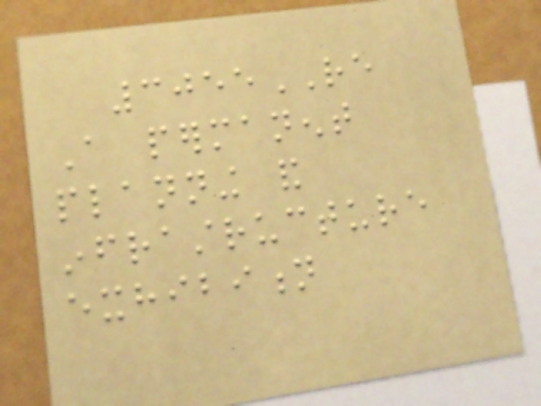3055RE
A permanent
planning and
infrastructure
exhibition
